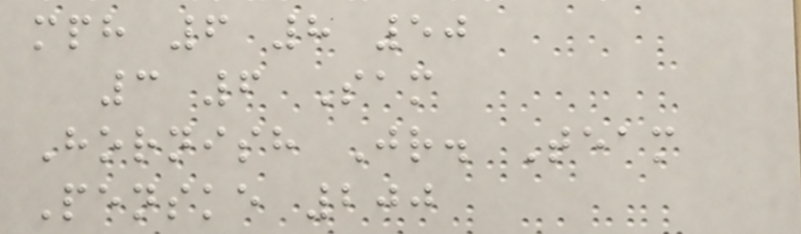mph 6 8 50
3 6 Sam
Hornish Jr. Team
Penske 200
